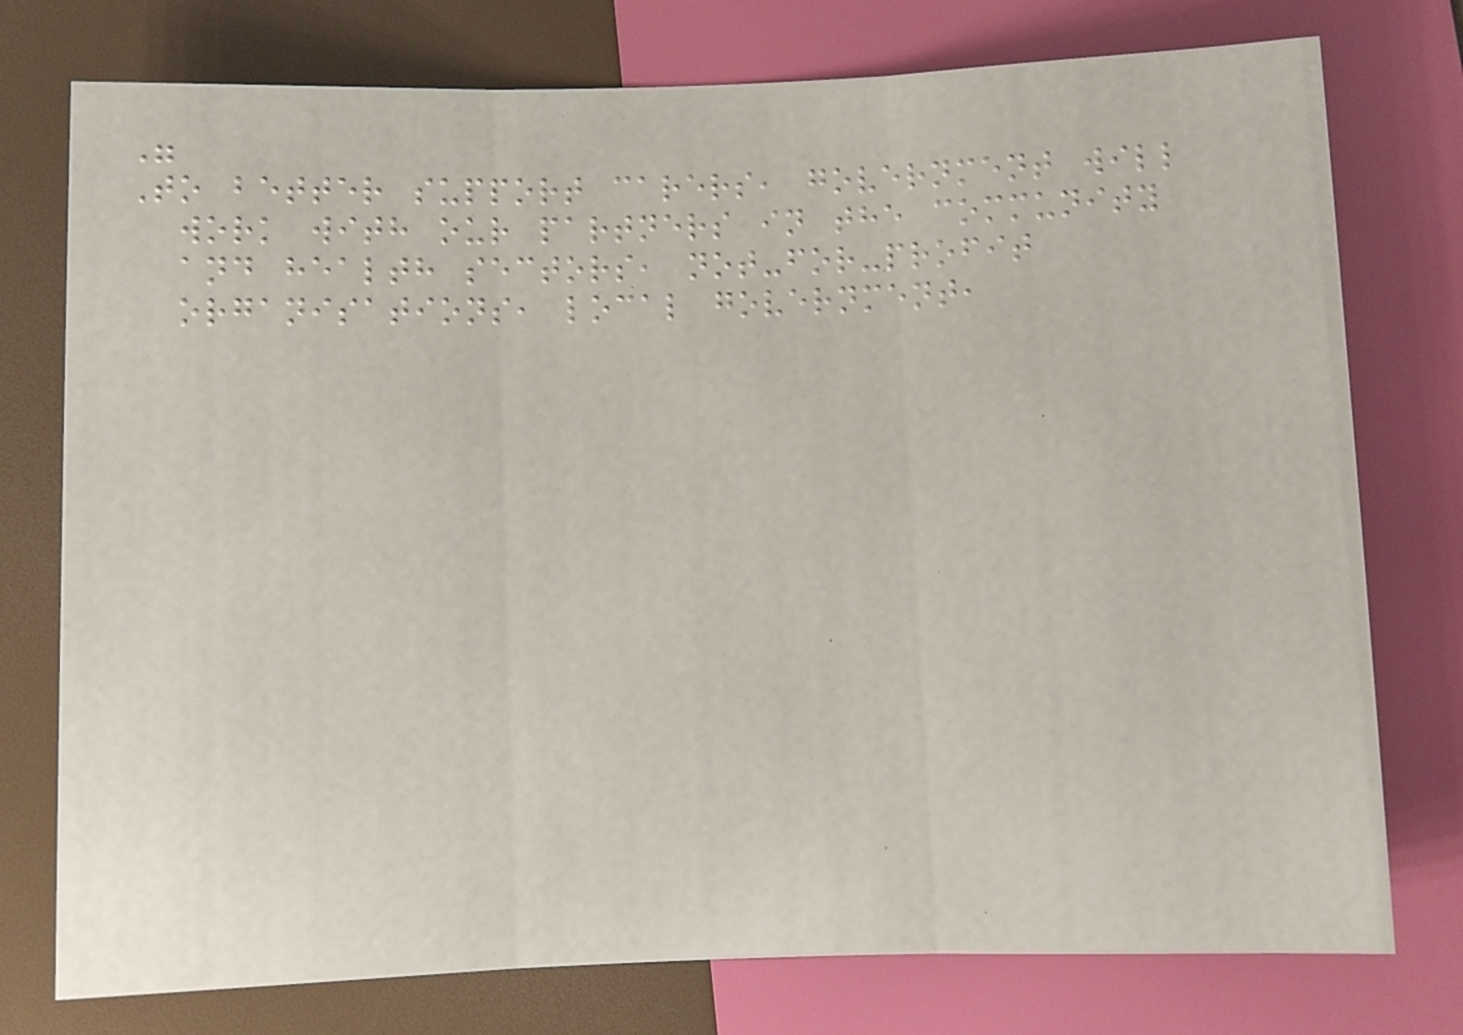"
To better support carers, government will
work with our partners in the community
and health sectors, not-for-profit
organisations, local government,
